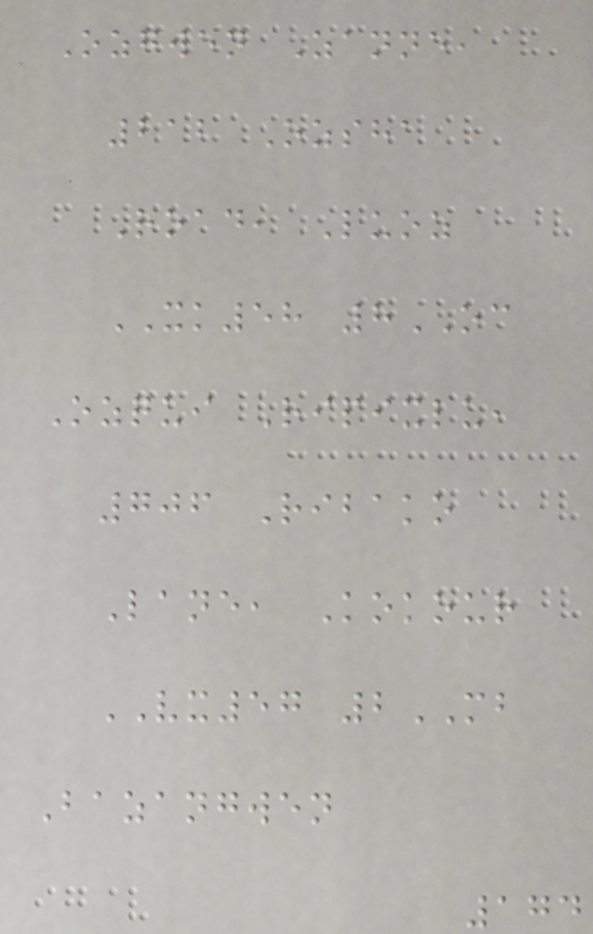Ozgwen Zanne,
212 Ozsha
Road, Luoz
XK58 8OC
Ozqui Ripixlu,
706 Ribako
Lane, Kokour
VX57 2MB
Bazangwen
174
